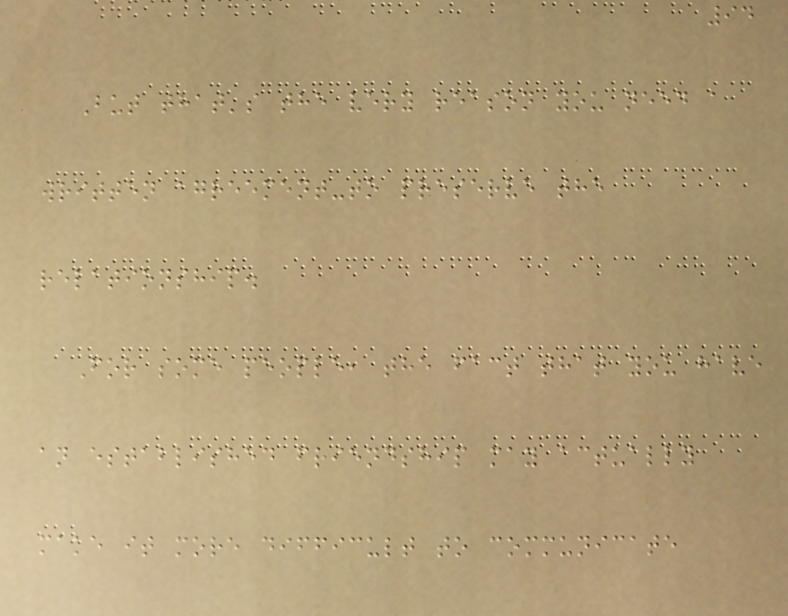94
But that's the very reason you need a
written agreement-to preserve the
relationship.
For some people, the fact that you have
an established friendship may actually
make it more difficult to communicate
